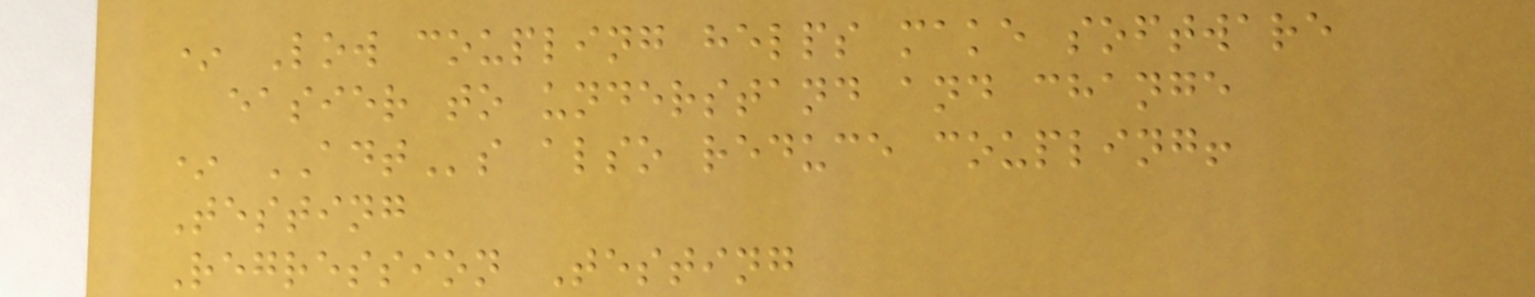* Low coupling helps make software
easier to understand and change
* ADTs also reduce coupling!
Testing
Regression Testing
